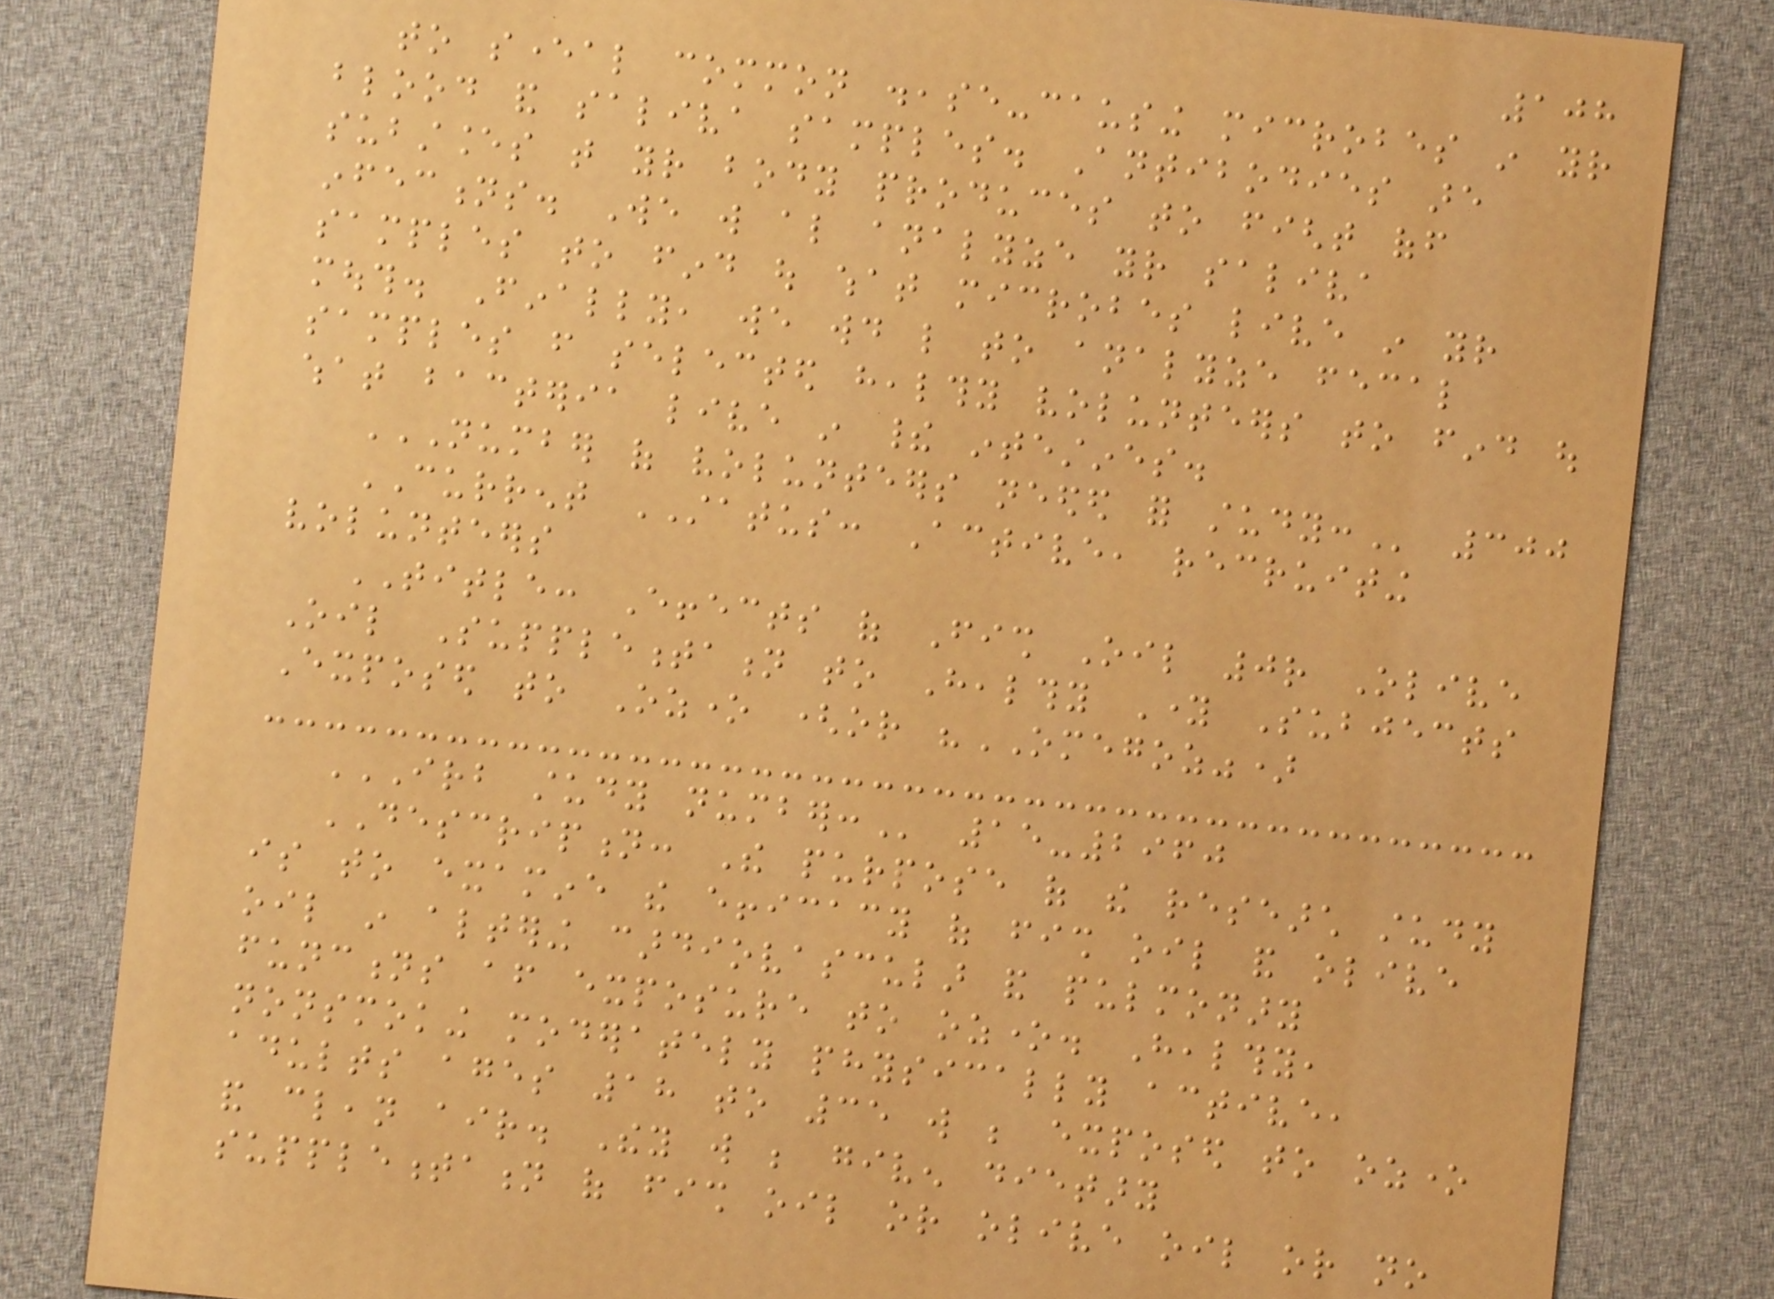108
to several common disease-causing microbes in your
blood and saliva samples. Antibodies are
substances that your body produces to fight off
infections. We will also analyze your saliva
samples to find out what microbes live in your
mouth. Finally, we would like to analyze fecal
samples from selected healthy volunteers to find out
what bacteria live in their intestines.
NUMBER OF VOLUNTEERS NEEDED FOR STUDY: 300
CURRENT STATUS: Active, recruiting
volunteers
TITLE: Effects of Fish Oil 0r Olive
Oil Supplementation to Healthy Young Subjects
Exposed to Ozone (or "OMEGOZ")
IRB STUDY NUMBER: 15-2960
DESCRIPTION: The purpose of the research study
is to examine the efficacy of fish oil and olive
oil in altering cardiovascular and pulmonary
functions after exposure to ozone. Healthy,
nonsmoking moderately physically active,
adults ages 18 to 35 will be exposed to ozone
and clean air. They will be given dietary
supplementation of fish oil or olive oil or no
